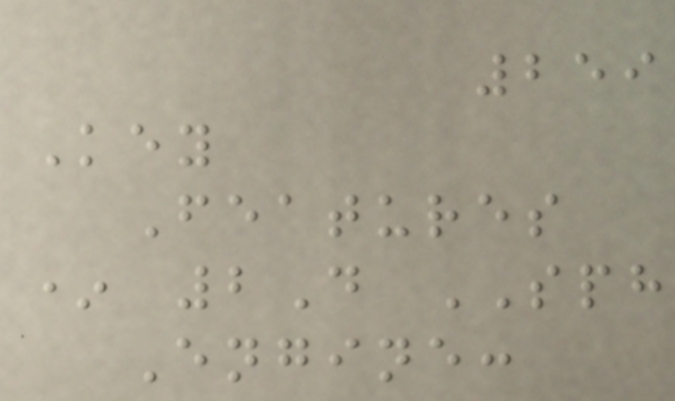259
Key
Features
* 2D SPH
Engine:
